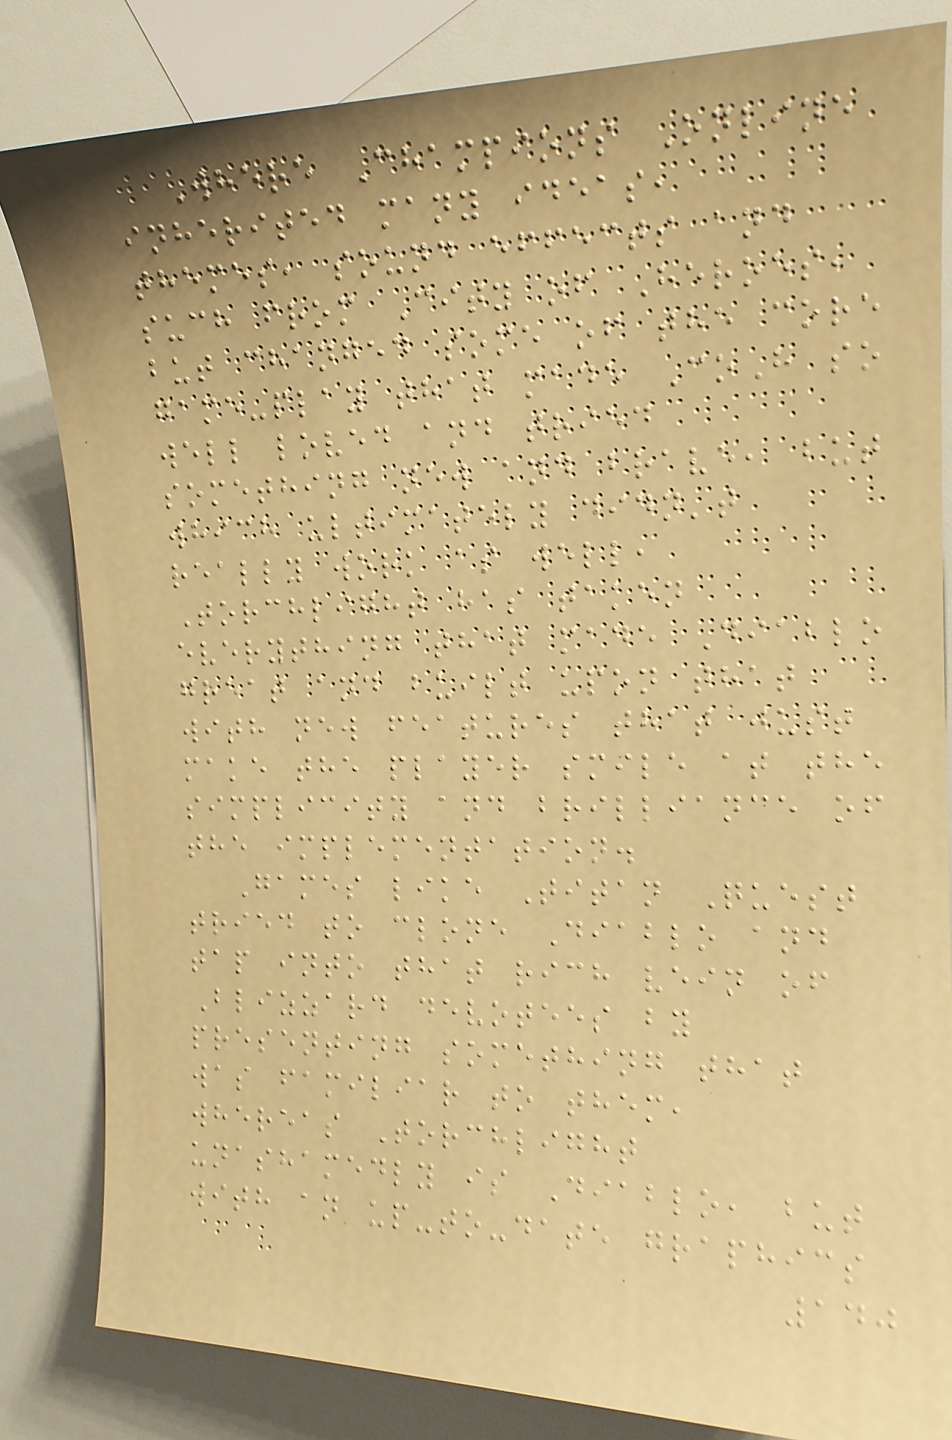Where Champions Online
inherited many ideas,
themes, sound effects and
such from City of Heroes,
but changed some of the core
game-play that made CoH so
well loved and tried
something new and brave, but
which ultimately didn't
really work as well,
Torchlight has taken
everything that made Diablo
great and built upon that
with new features that just
make the player smile at the
simplicity and brilliance of
the implementation.
Games like Titan Quest
tried to clone Diablo and
tap into that rich vein of
Blizzard devotees by
presenting something that
was familiar to them,
whereas Torchlight
unashamedly is Diablo, but
with an up-to-date graphics
140
